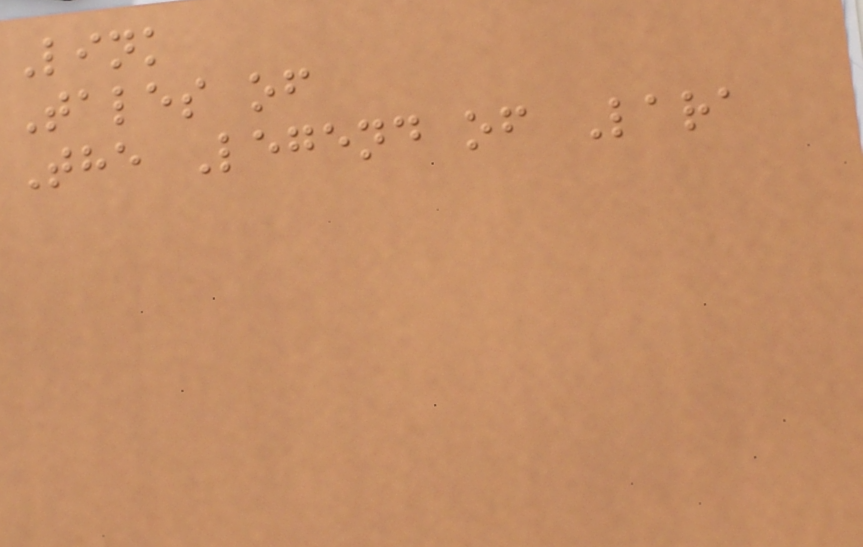Link
Tales of
The Legend of Lara
